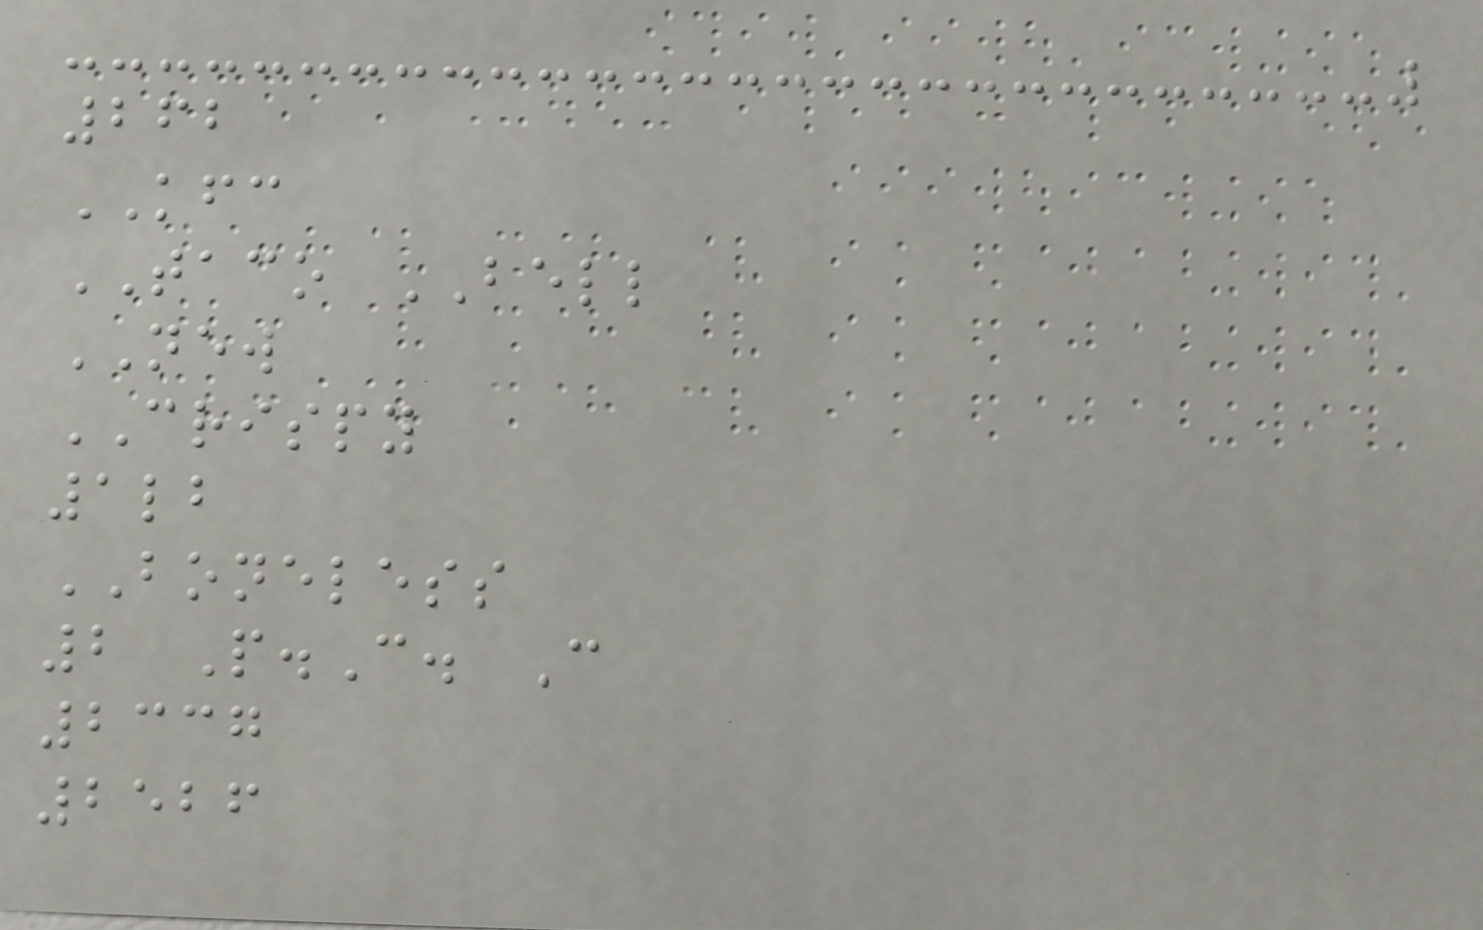262
KFC
TACO BELL
NEW
CRISPY
1lb
BONELESS
2 P.C. C
2337
2526
